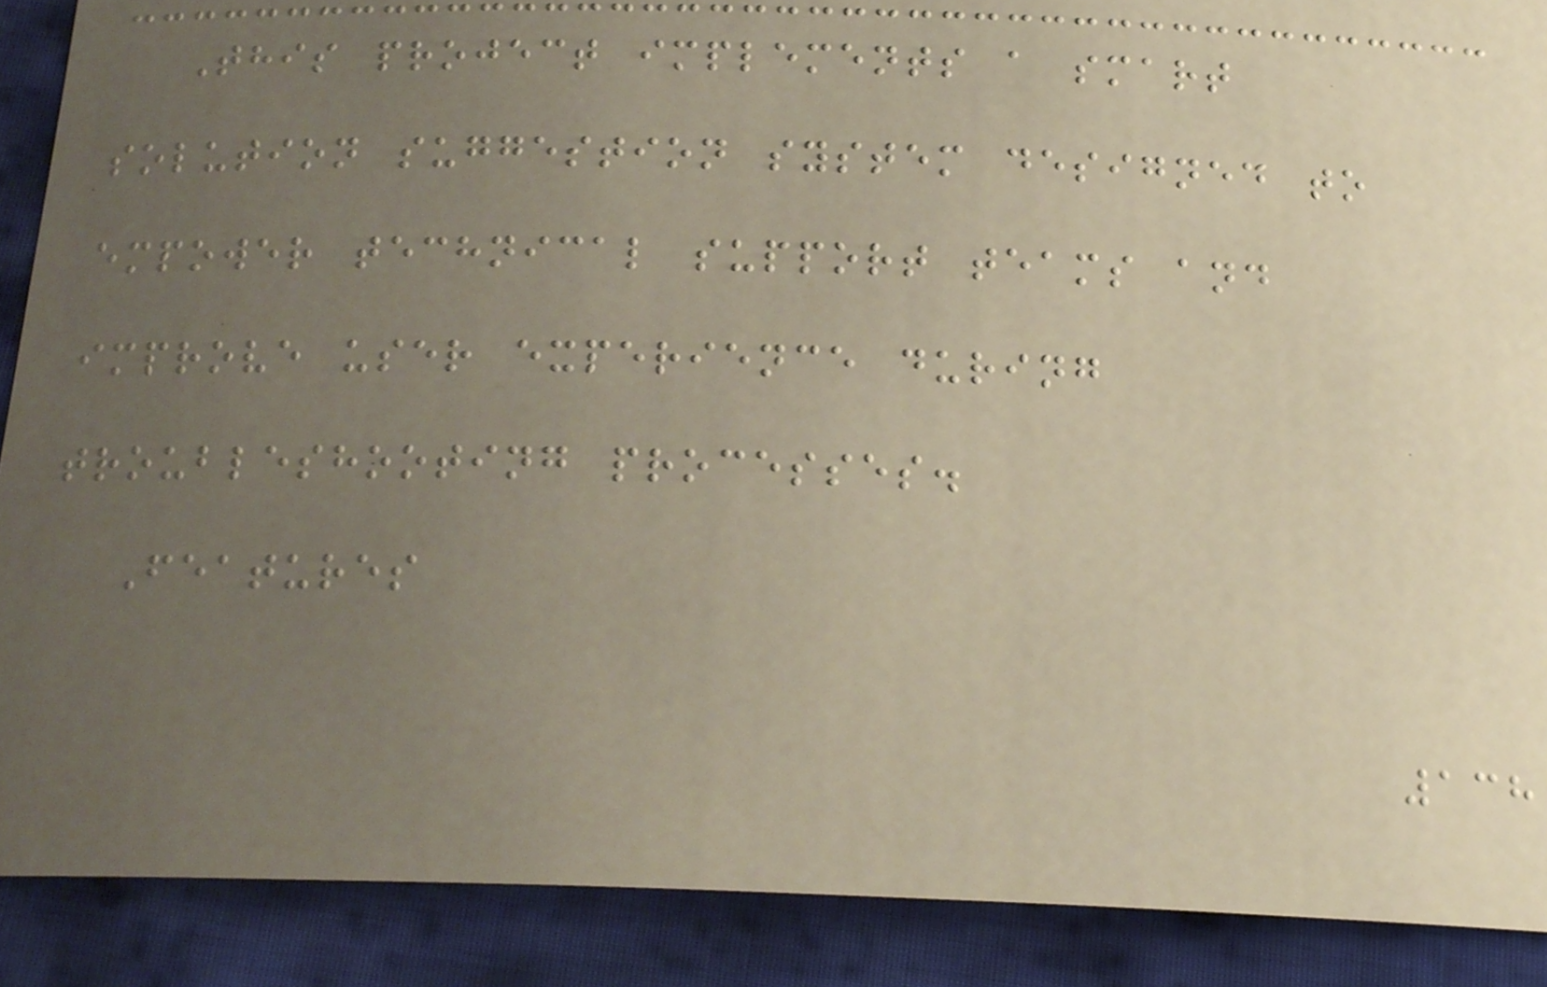This project implements a smart
solution suggestion system designed to
empower technical support teams and
improve user experience during
troubleshooting processes.
Features
138
